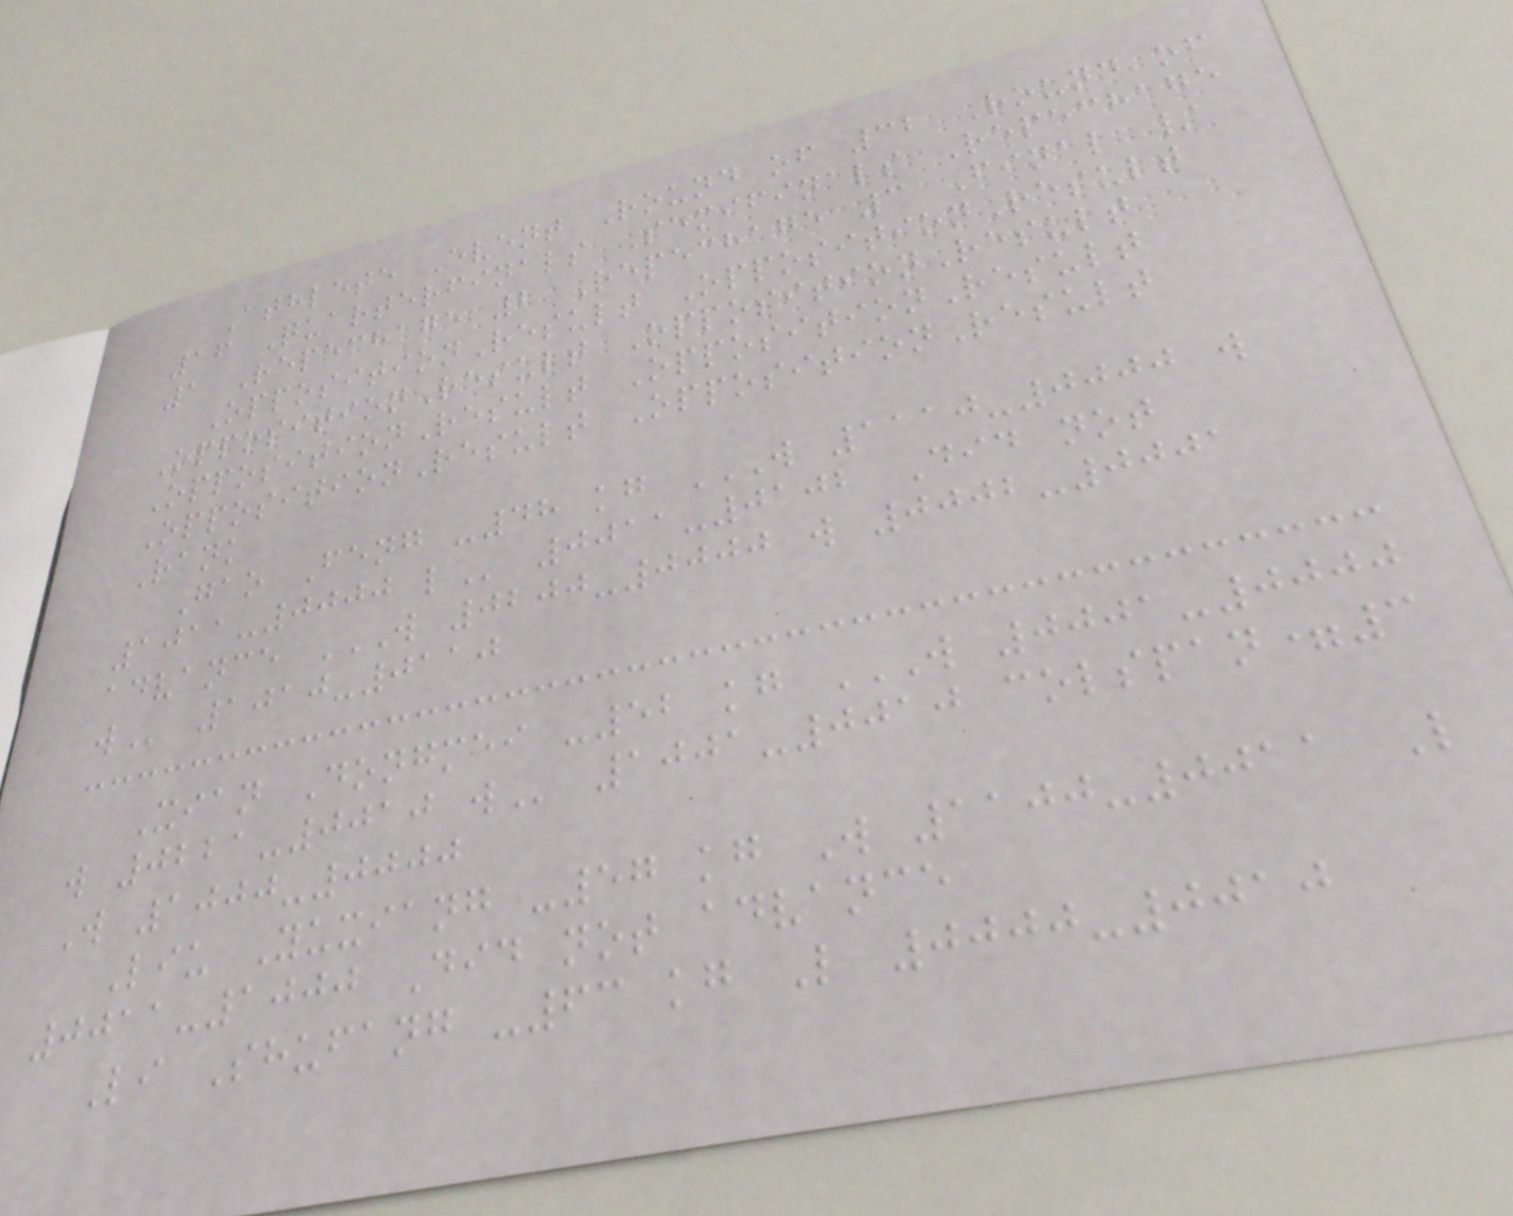Athlete Event Round of 32 Round of
16 Quarterfinals Semifinals Repechage
1 Repechage 2 Repechage 3 Final /
OppositionResult OppositionResult
OppositionResult OppositionResult
OppositionResult OppositionResult
OppositionResult OppositionResult
Rank
Gao Feng -48 kg W 1110-0000 W
1011-0000 L 0011-0102 Did not
advance W 0200-0000 W 0002-0001
W 1010-0110
Xian Dongmei -52 kg W 0001-0000
W 0221-0010 W 1001-0010 colspan=3
W 1000-0000
Liu Yuxiang -57 kg W 1100-0011 L
0011-1000 Did not advance
Li Shufang -63 kg L 0000-0010
